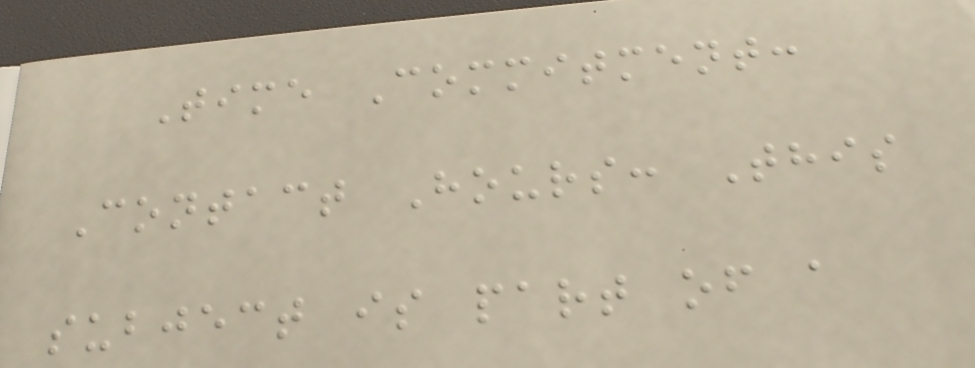Time Commitment:
Contact Hours: This
subject is part of a
